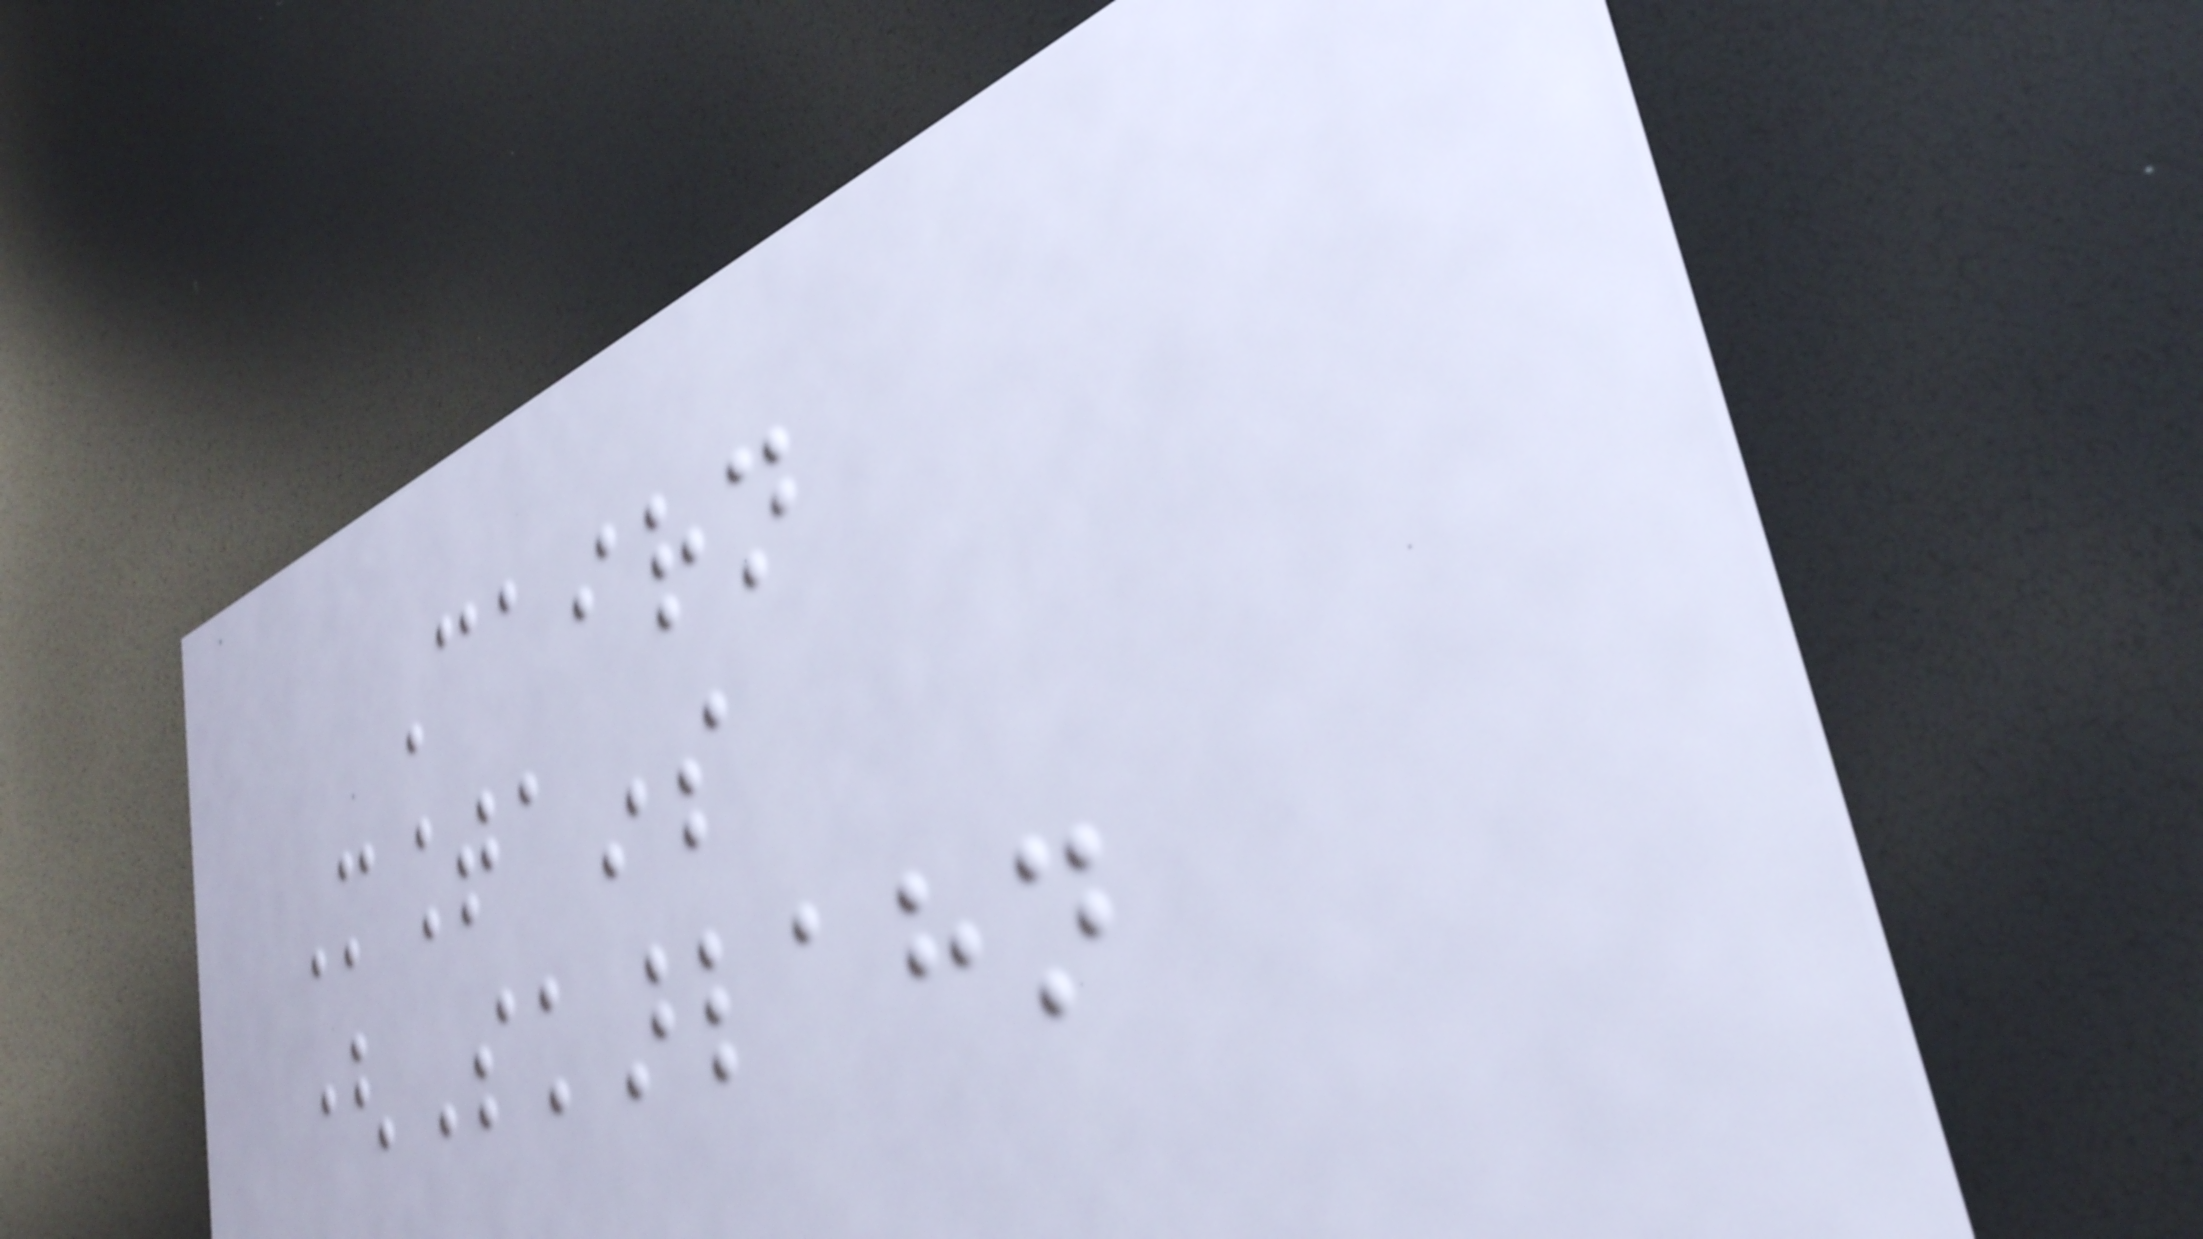Cairn
Mountains
(Skarlahn
